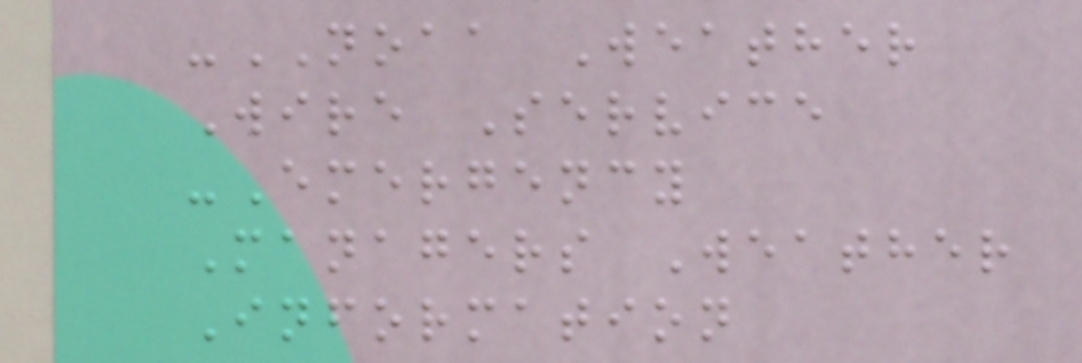-NOAA Weather
Wire Service
-Emergency
Managers Weather
Information
